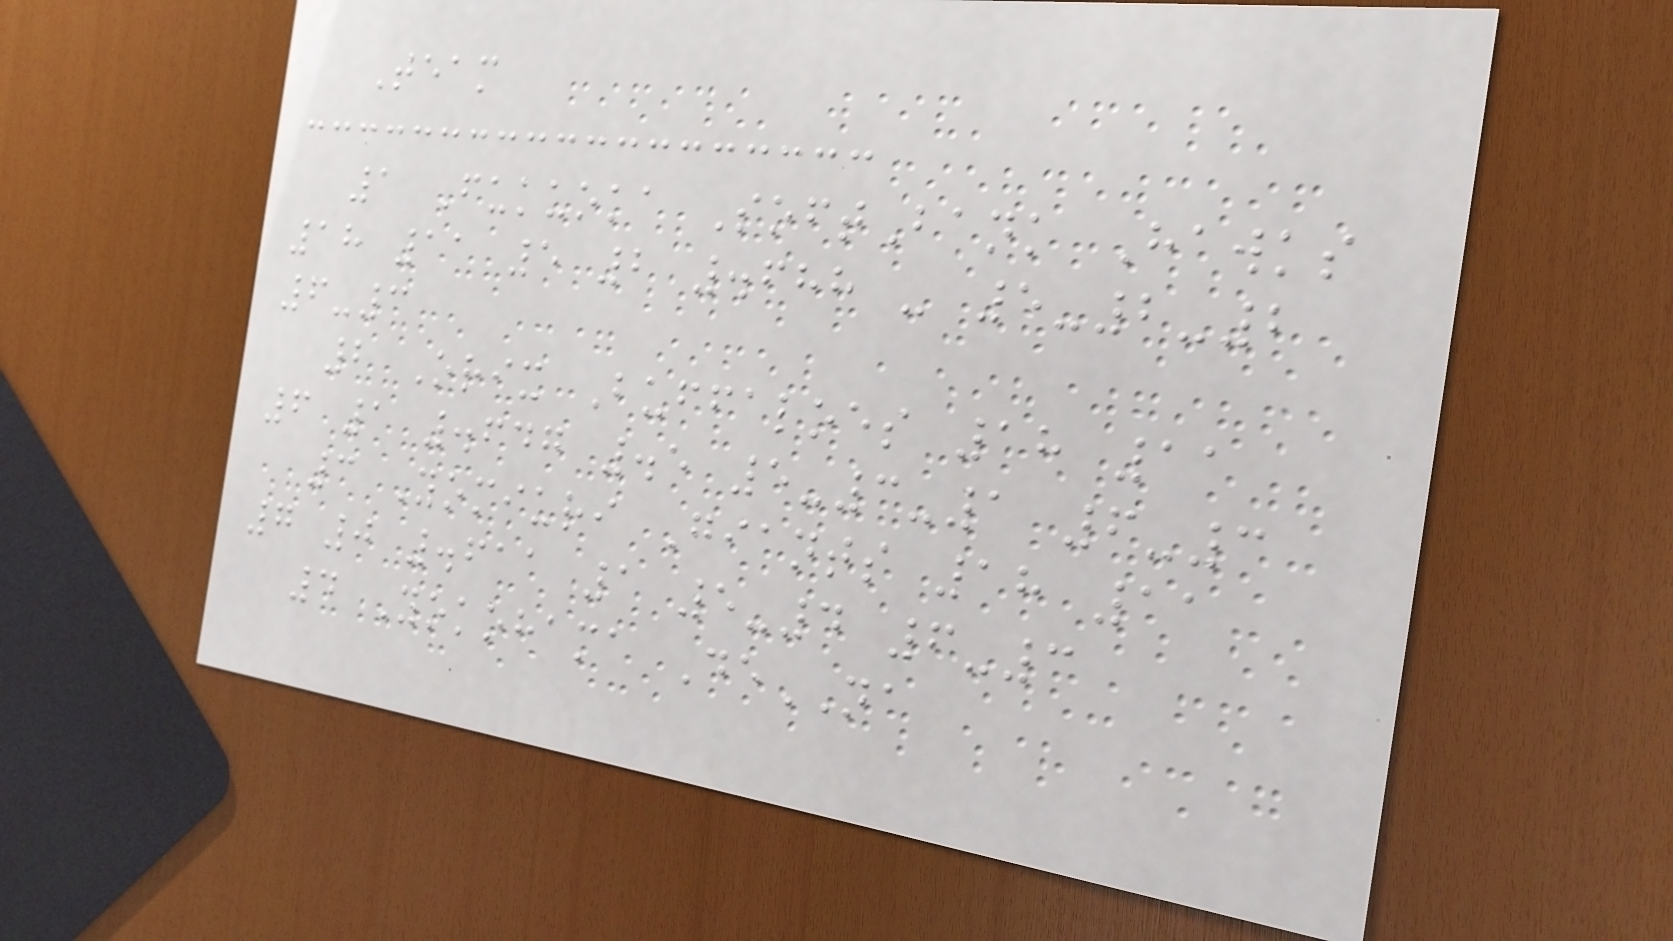Team
1 Fukuoka SoftBank Hawks
18 11 5 2 .688 - 5-2-2
6-3
2 Orix Buffaloes 18 11
6 1 .647 .5 5-3-1 6-3
3 Yomiuri Giants 18 11
7 0 .611 1 5-4 6-3
4 Yokohama DeNA
